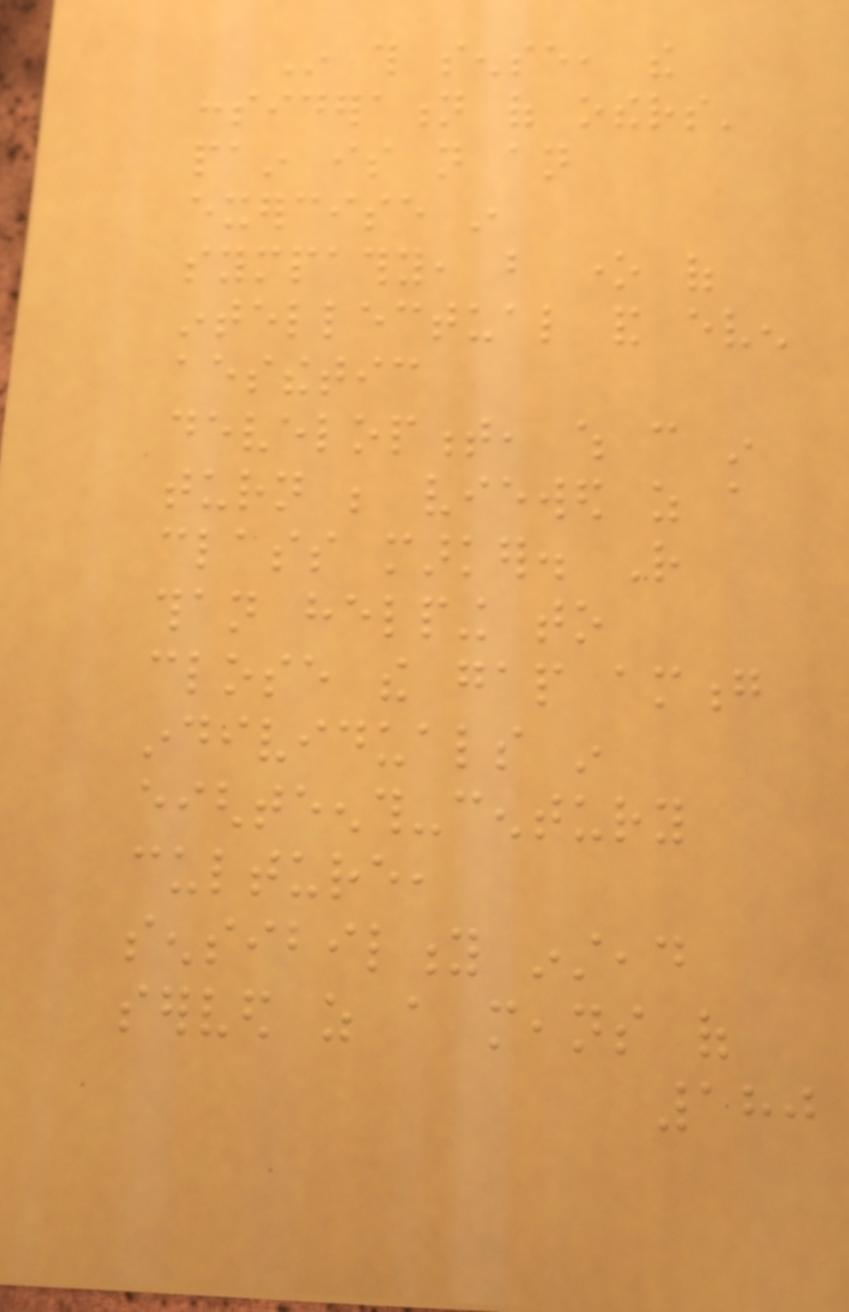In this sense, the
consideration of others'
pain is not an
exercise in
sympathy, but one of
intellectual and even
aesthetic
development, which can in
turn be viewed as a
class marker. Rather
than helping to
close the gap among
individuals in
eighteenth-century
culture,
sensibility instead
served as a means of
180
